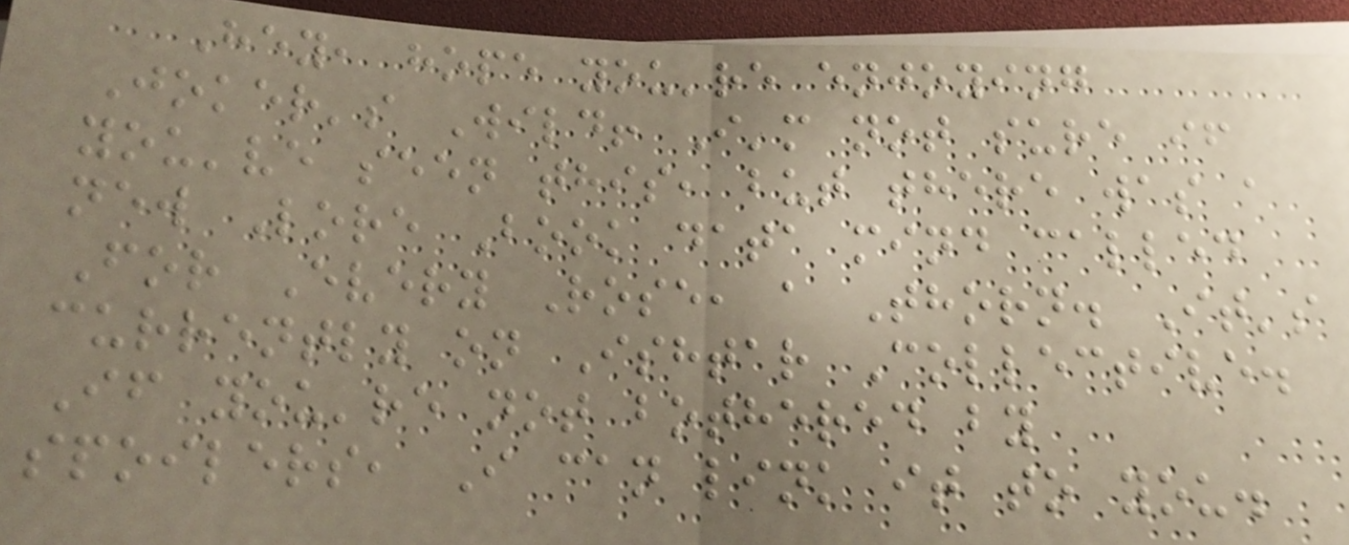Hey, hope you're enjoying
Joker's Wild! I'm not sure if
you've seen this, but there was a
new Lore Book data mind called
For Every Rose, a Thorn. It's
currently on Ishtar Collective.
If you're not bothered by
spoilers, I can link it to you.
